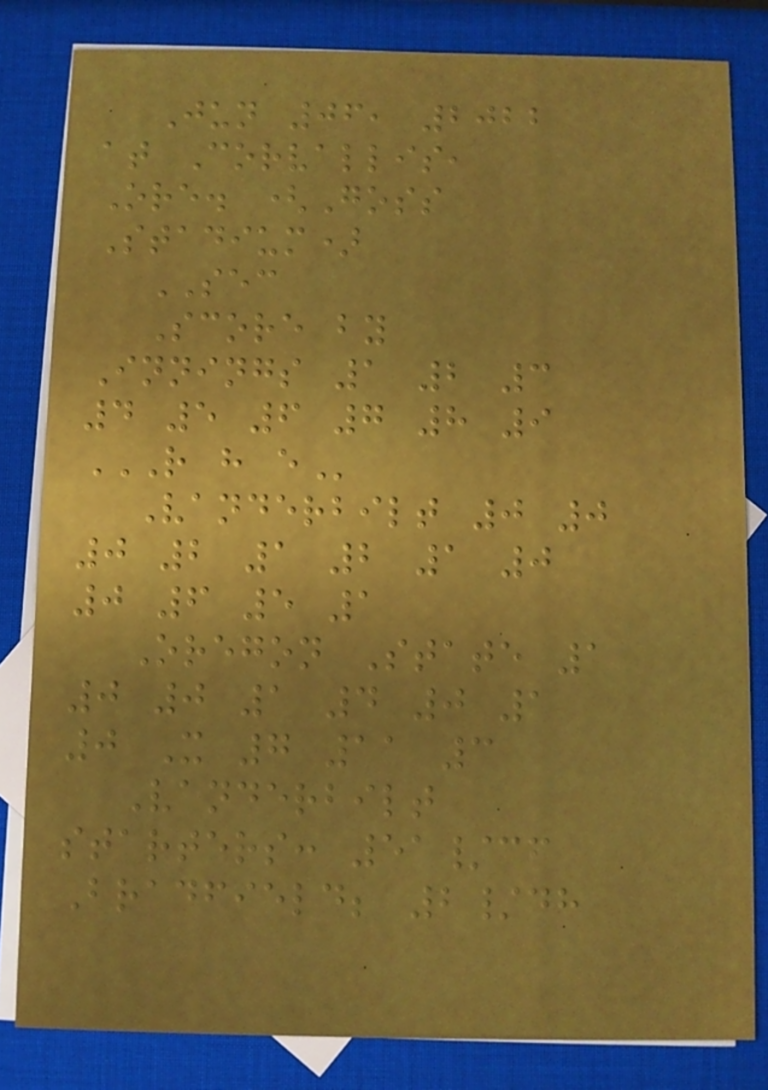Jun 06, 2022
at Corvallis,
Ore. (Goss
Stadium)
SEC
Score by
Innings 1 2 3
4 5 6 7 8 9
R H E
Vanderbilt 0 0
0 2 1 2 1 0
0 6 5 1
Oregon State 1
0 0 1 4 0 1
0 X 7 11 3
Vanderbilt
starters: 51/cf
Bradfield; 2/dh
